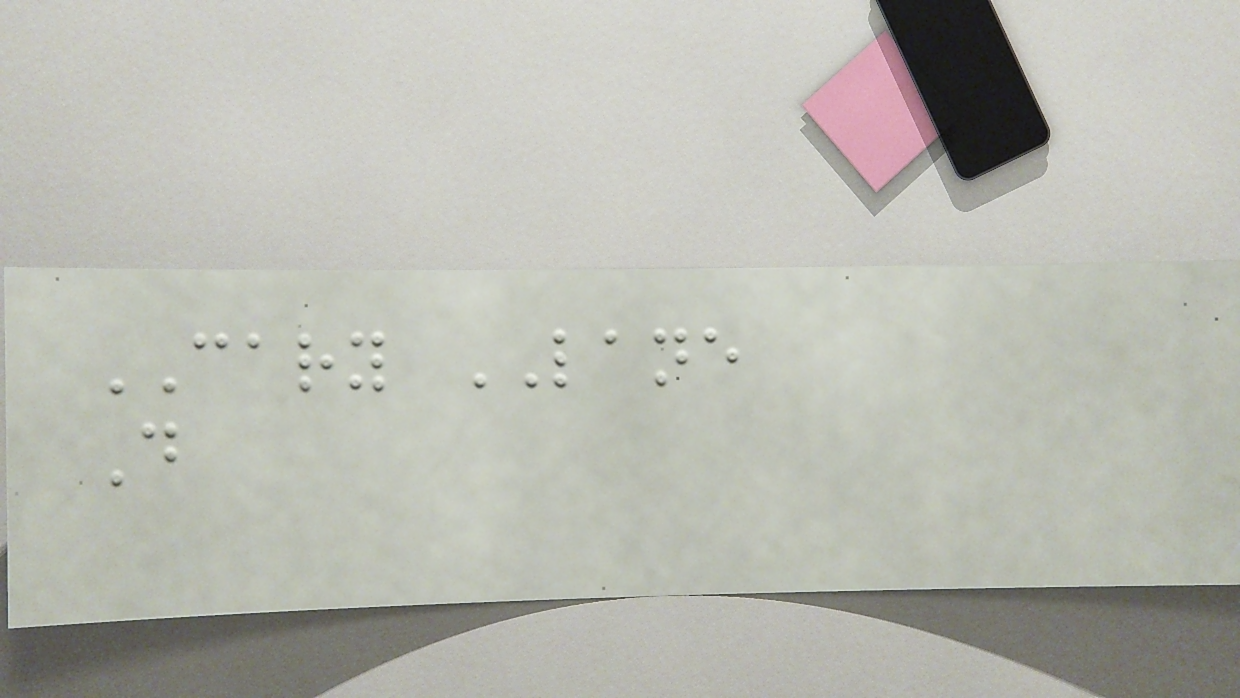CARY LANE
D
